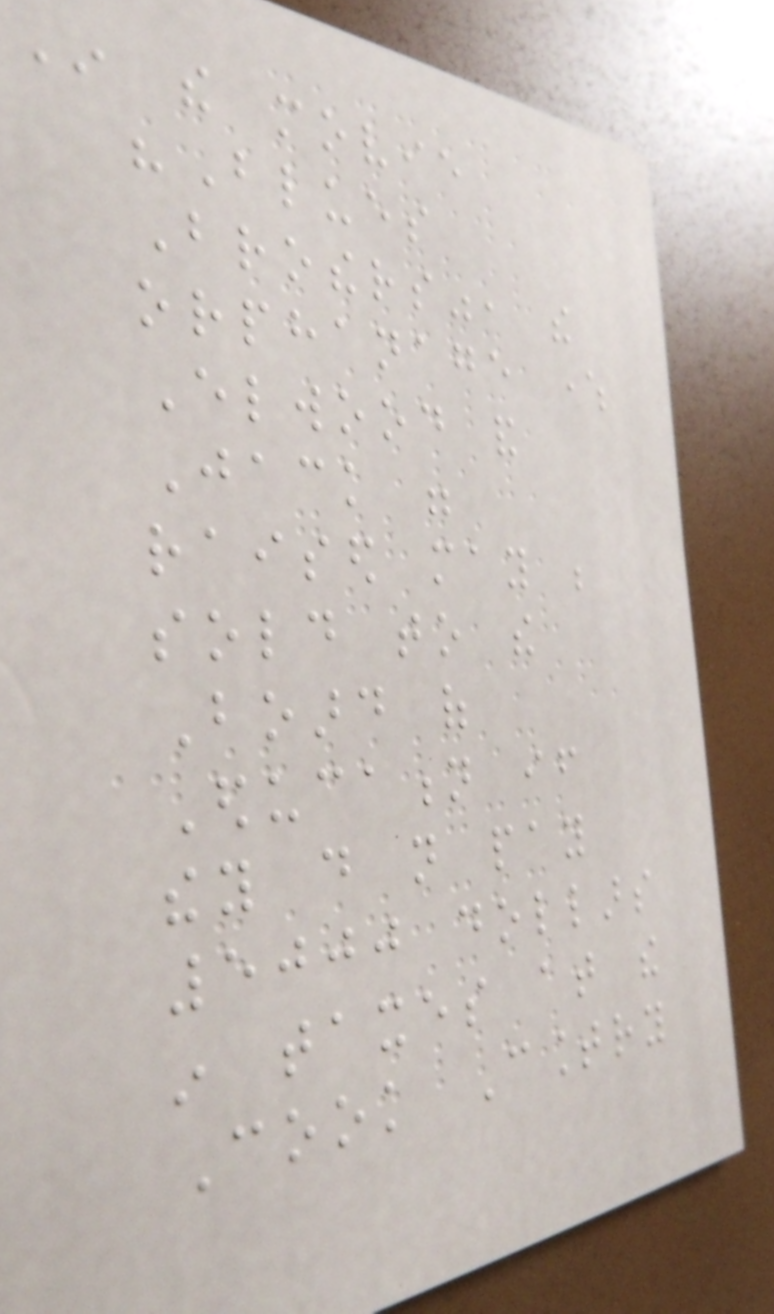In the movie
"Blues
Brothers", the
orphanage where
Elwood and
Jack were
raised may be
sold to the
Board of
Education if
they do not pay
5000 dollars
in taxes at the
Cook Country
